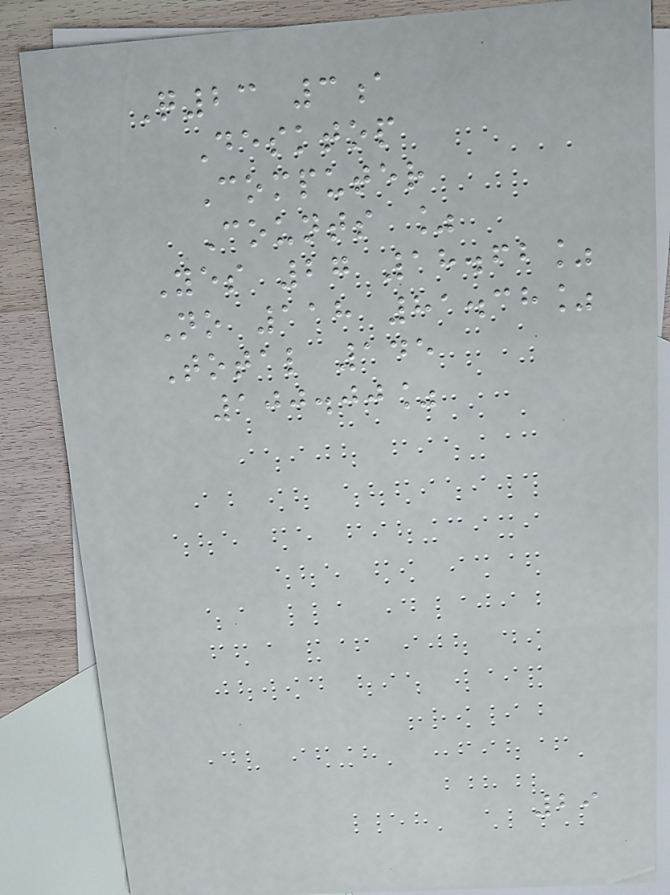Q23 3a
Desktop
Computer
Counts %
Yes 27 18.62%
No 118 81.38%
Total 145
100.00%
29
